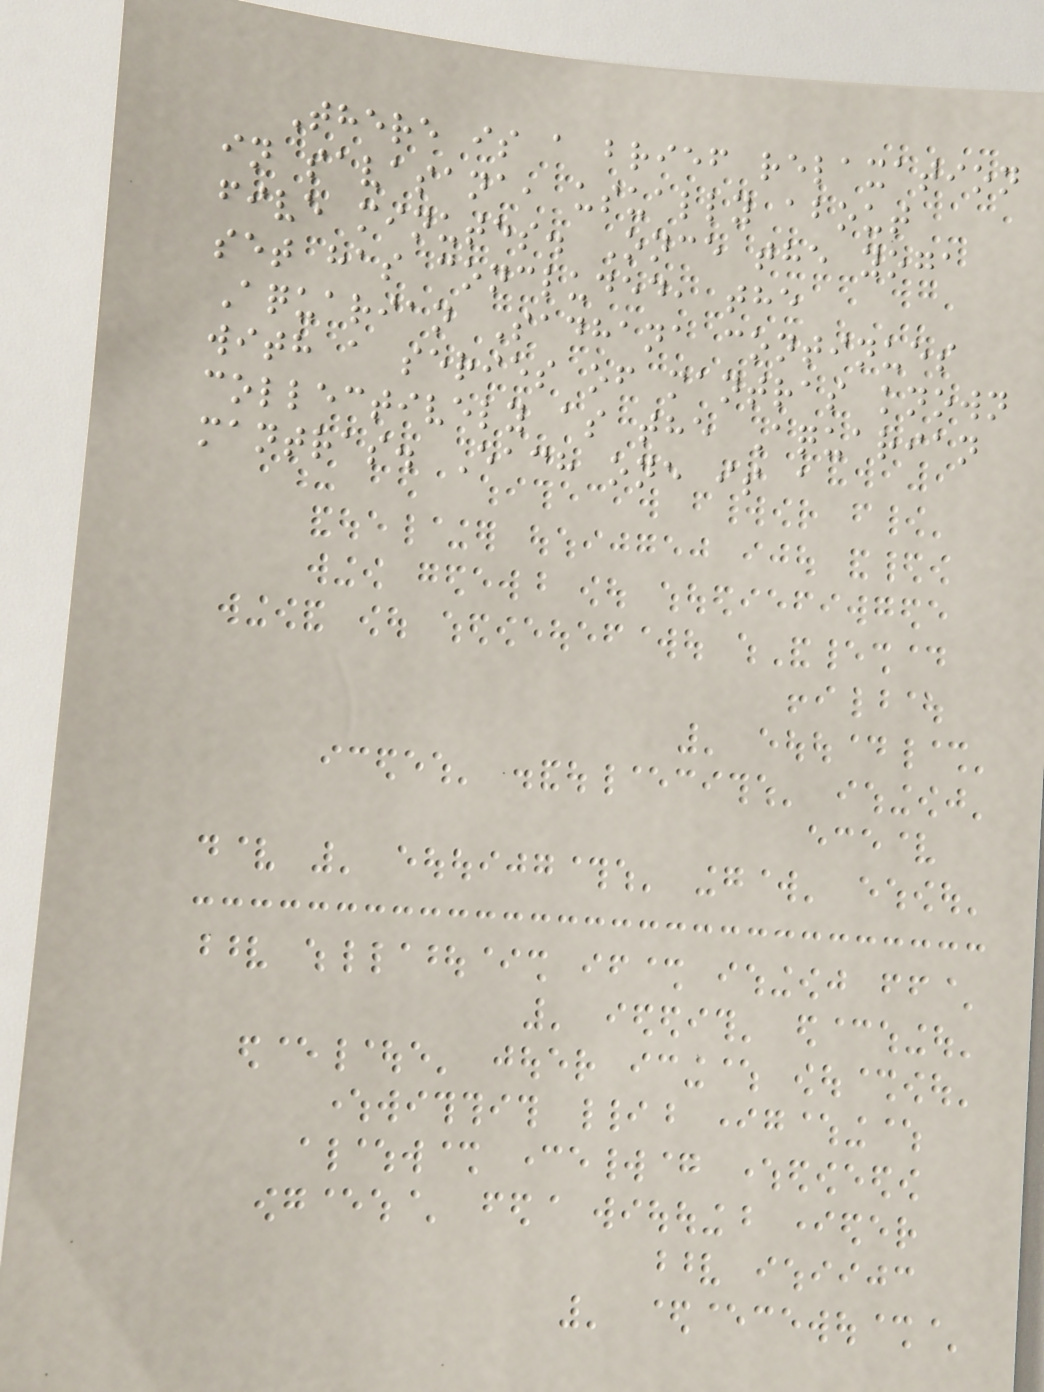There is a brief relaxation
in savasana, usually about
five minutes. Once the yoga
set has concluded, the
Aquarian Sadhana continues
with a series of mantras known
collectively as the Aquarian
mantras. Each one is a
